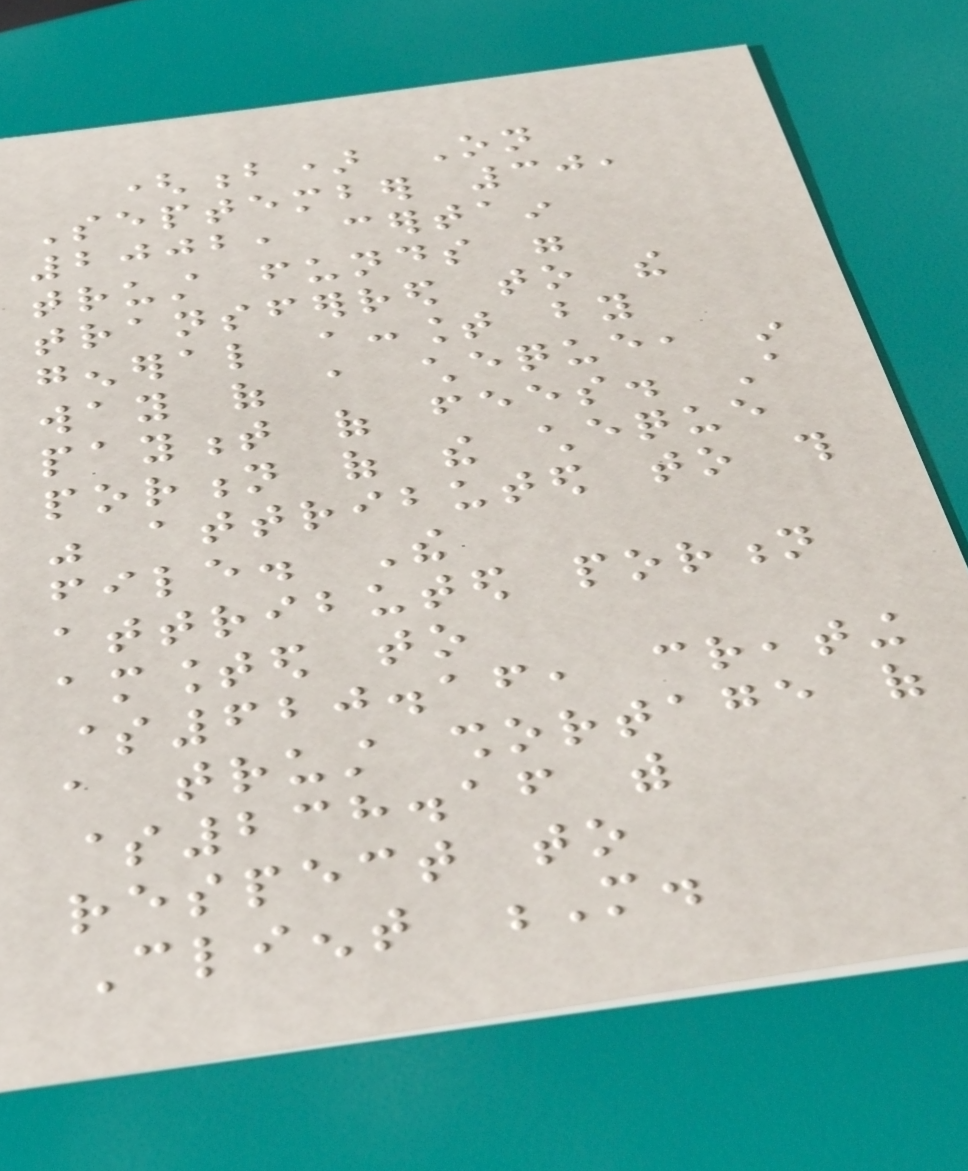(b) On
September 30,
2002, certain
trust funds were
transferred to the
general account by
way of a cheque, in
payment of fees. A
portion of the cheque
was attributed to this
file. The
attributed portion
amounted to
$620.16, creating
a trust shortage of
$238.16 with
respect to
Client M.
